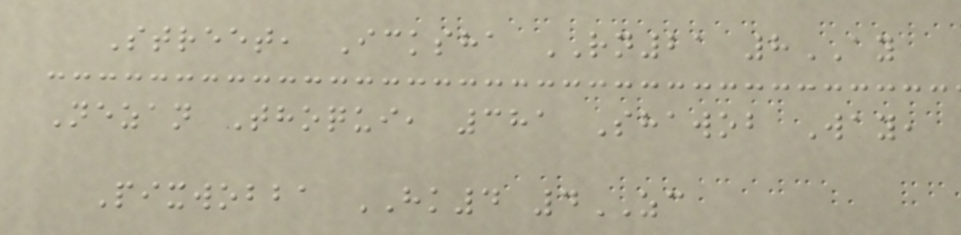Street, Icksha RN21 8AY
Nezan Thoqui, 381 Shawob Way,
Pixwobba HK4 4ZC
